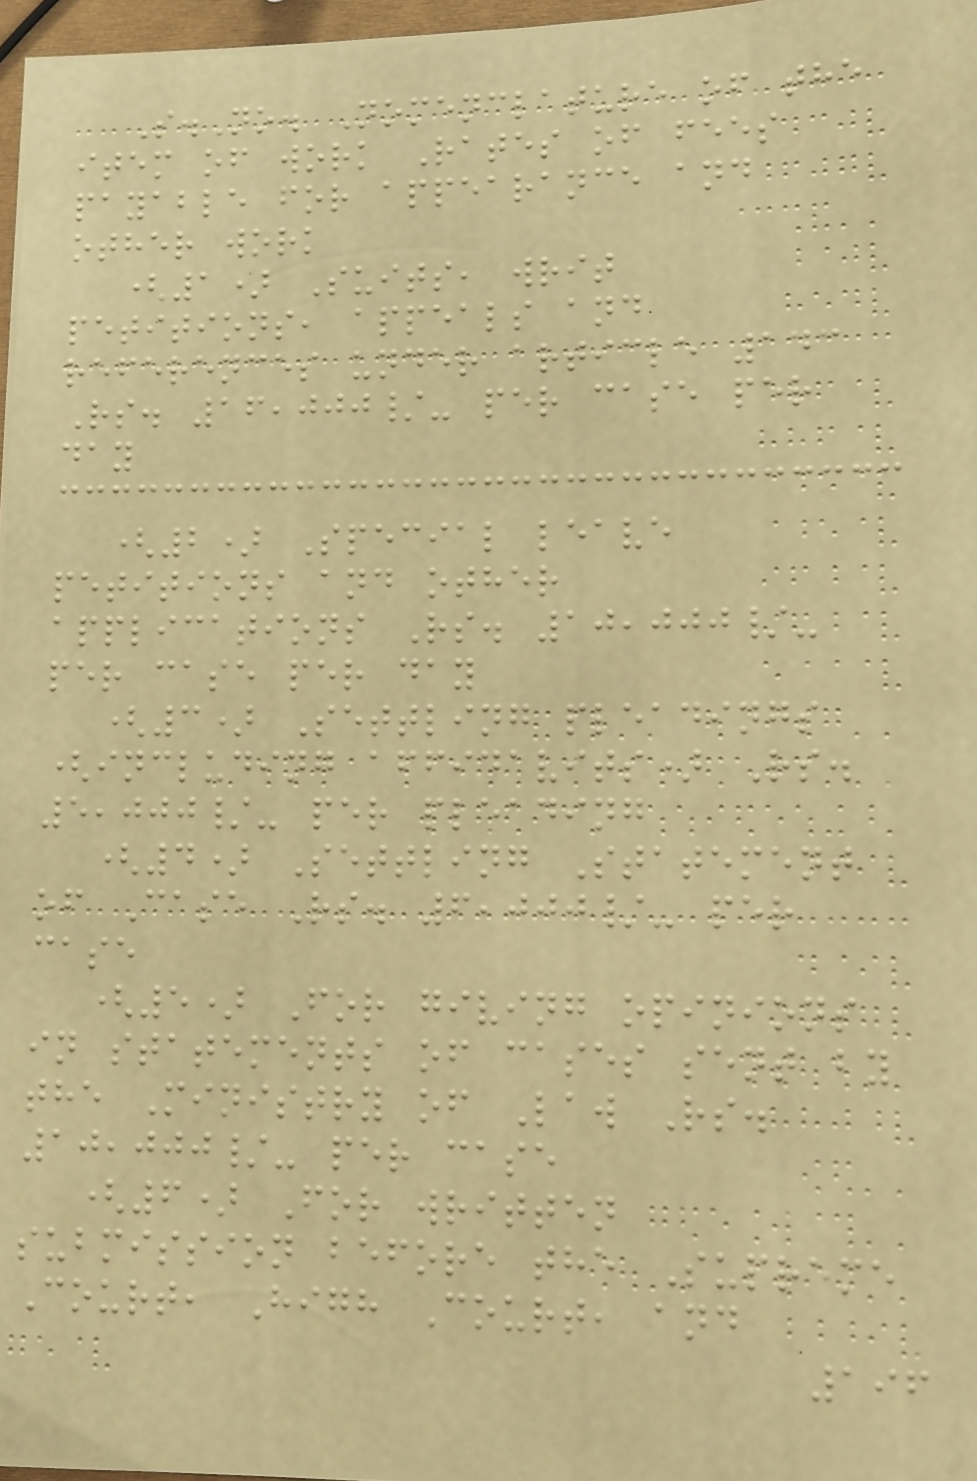S.No. Nomenclature of the
item of work Rates of fees
payable for appearance and
other work
(1) Suits, writ
petitions, appeals and
references under article 143
Rs. 16,000/- per case per
day
(2) Special leave
petitions and other
applications Rs. 10,000/-
per case per day
(3) Settling pleadings
(including affidavits) Rs.
5,000/- per pleading
(4) Settling Statement
of Case Rs. 6,000/- per
case
(5) For giving opinions
in statements of cases sent by
the Ministry of Law Rs.
10,000/- per case
(6) For written
submission before the Supreme
Court, High Court, and
196
